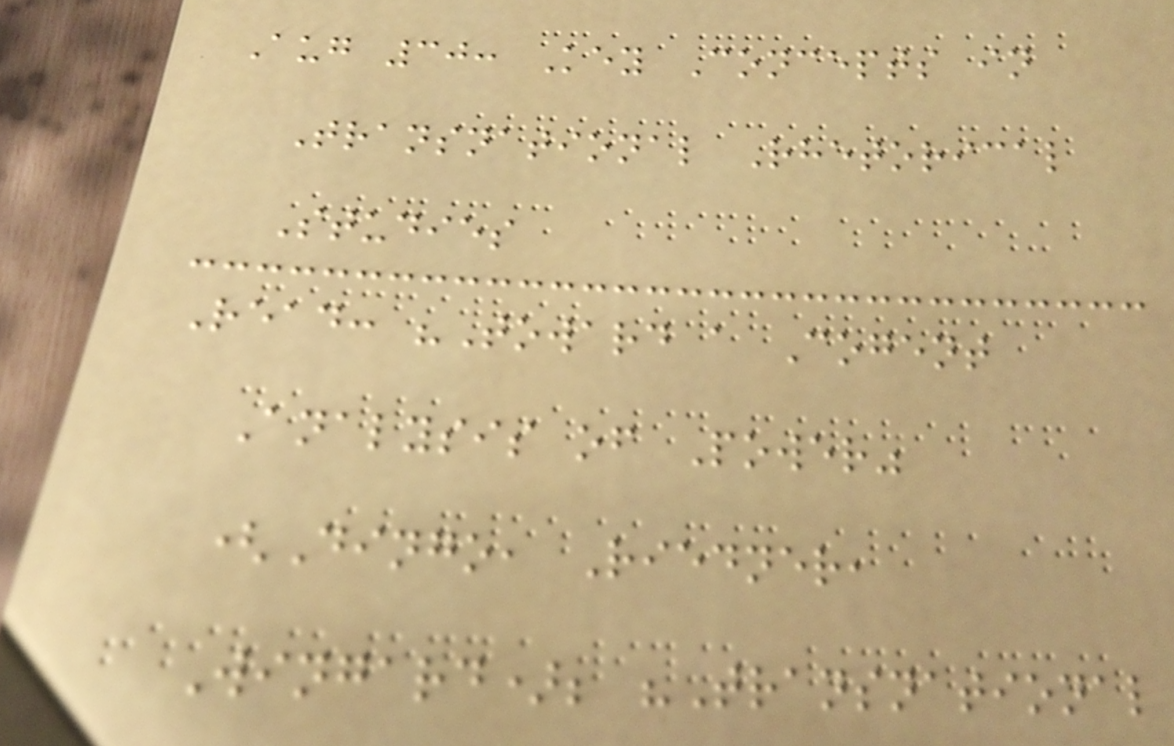Aug 30: Key Concepts in
Transnational Rhetorical
Studies
Read: "Toward a Cogent
Analysis of Power"
(Dingo, Riedner,
Wingard); "Transnational
